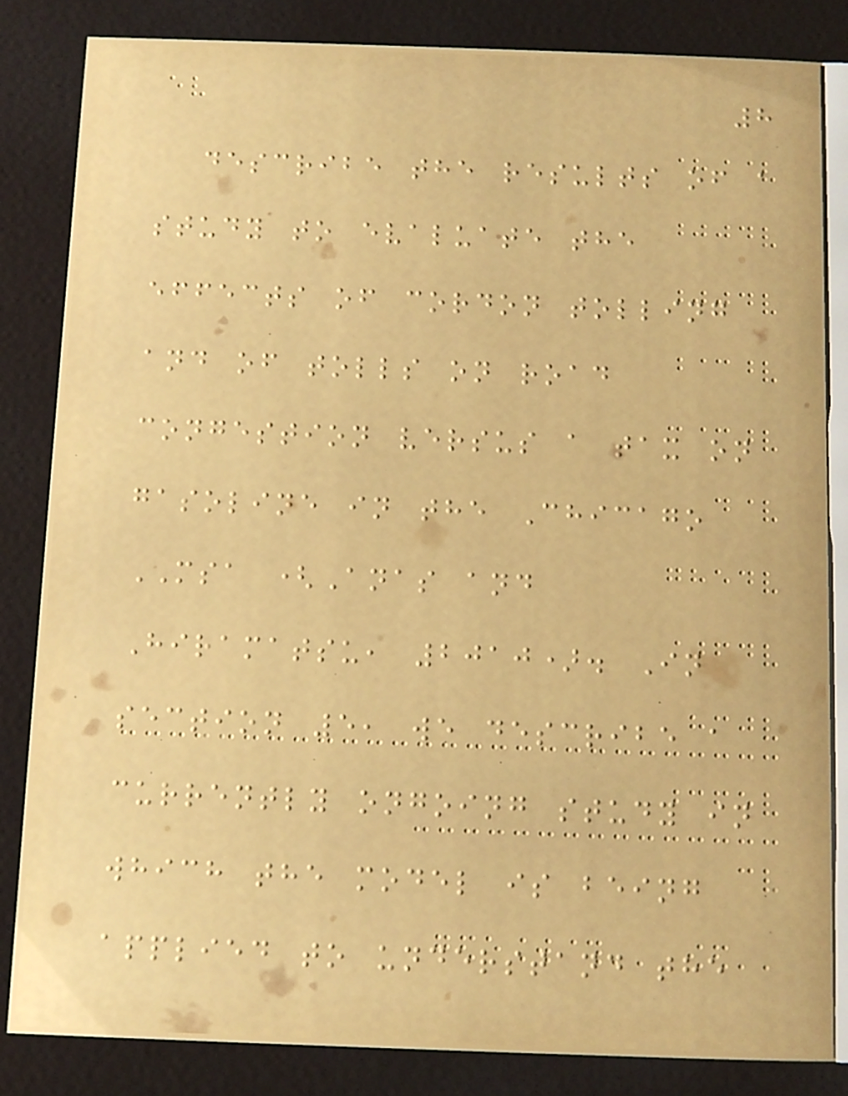8
describe the results of a
study to evaluate the
effects of cordon tolling
and of tolls on road
congestion versus a tax on
gasoline in the Chicago
MSA (Anas and
Hiramatsu, 2010). In
section 5, we describe a
currently ongoing study in
which the model is being
applied to understand the
